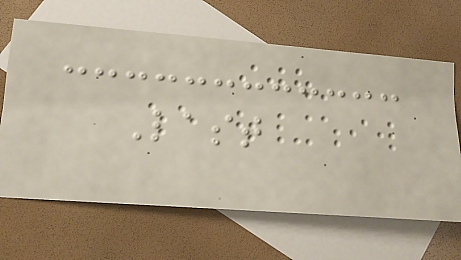Last
